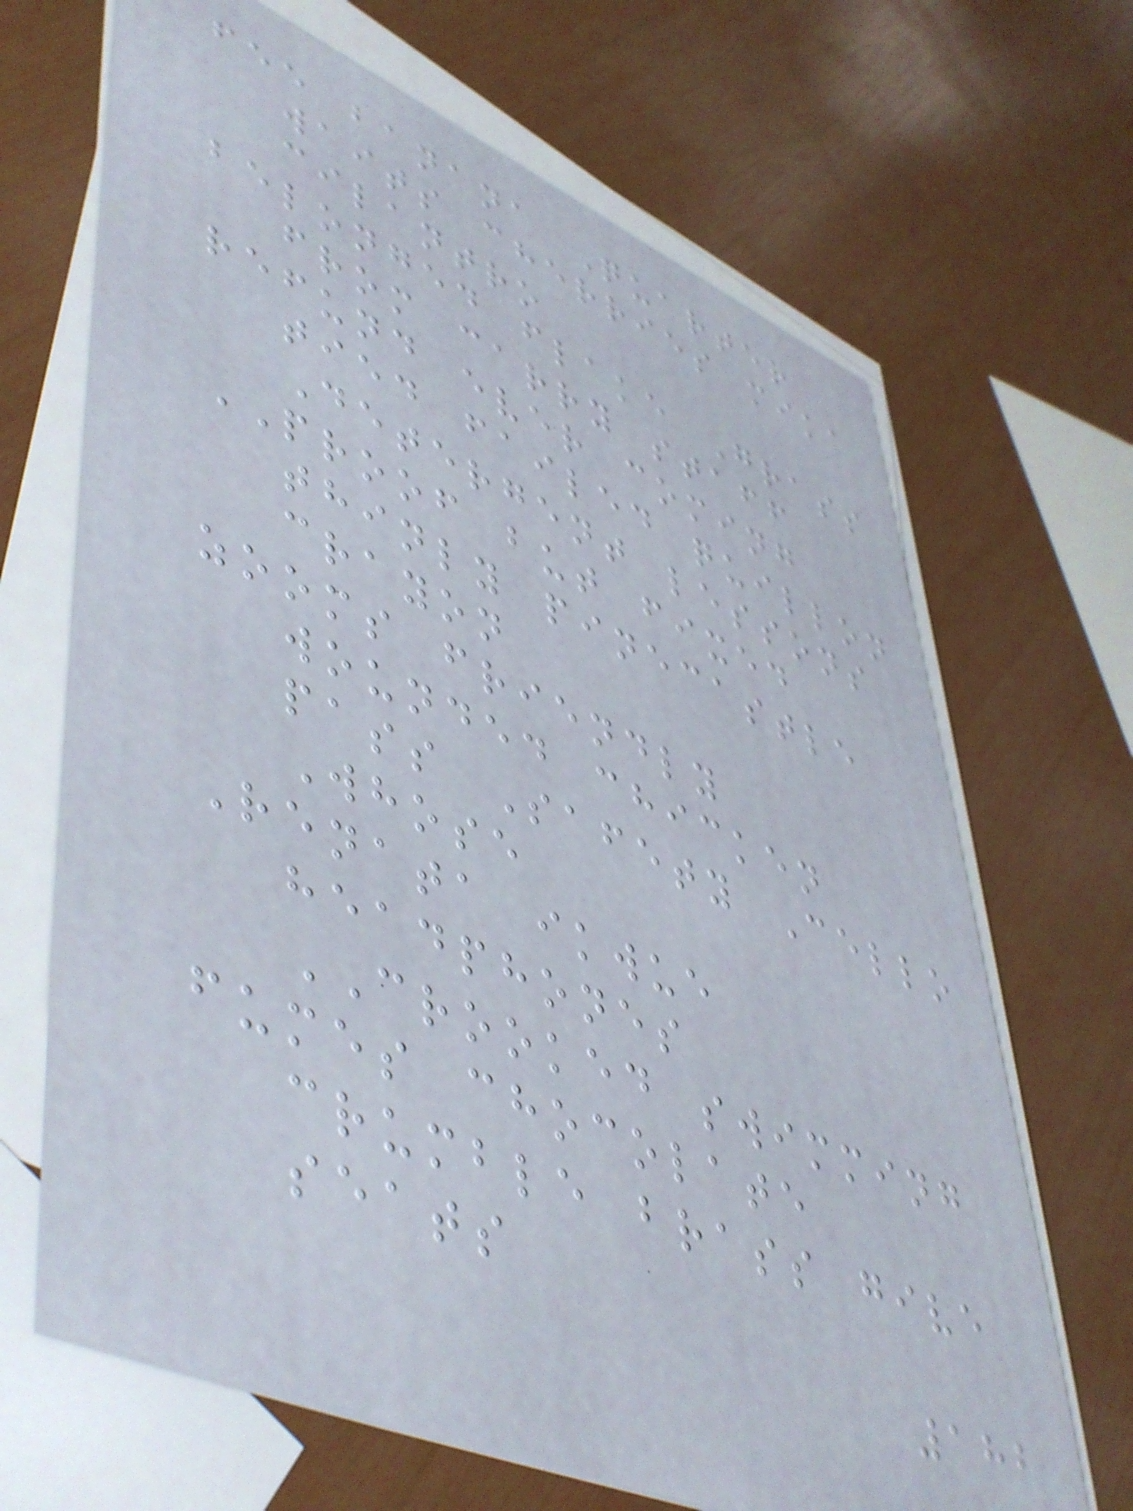fee banana Quarter
waits cherries mika
cilantro
belonged flake Grass
from carry staff
refund ever coming
tied failed quillon
Detergent lessons
PROOF but fixed
thinly pinecastle
crayon
zooms friendly
wounded chicken
pass Safety Cello
Whose
Renata ikwue
headphones
CROOKED swimming
fumes chocolate
crumble brass give
seats
182
